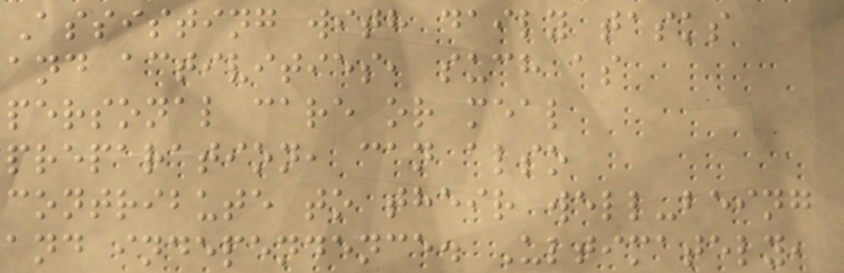Assisting with daily tasks
and activities, such as
personal care or meal
preparation, can also
contribute to their well-being
and independence. Ultimately,
